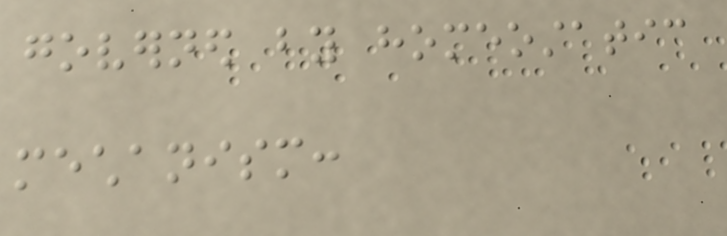governed by homeostatic
mechanism:
